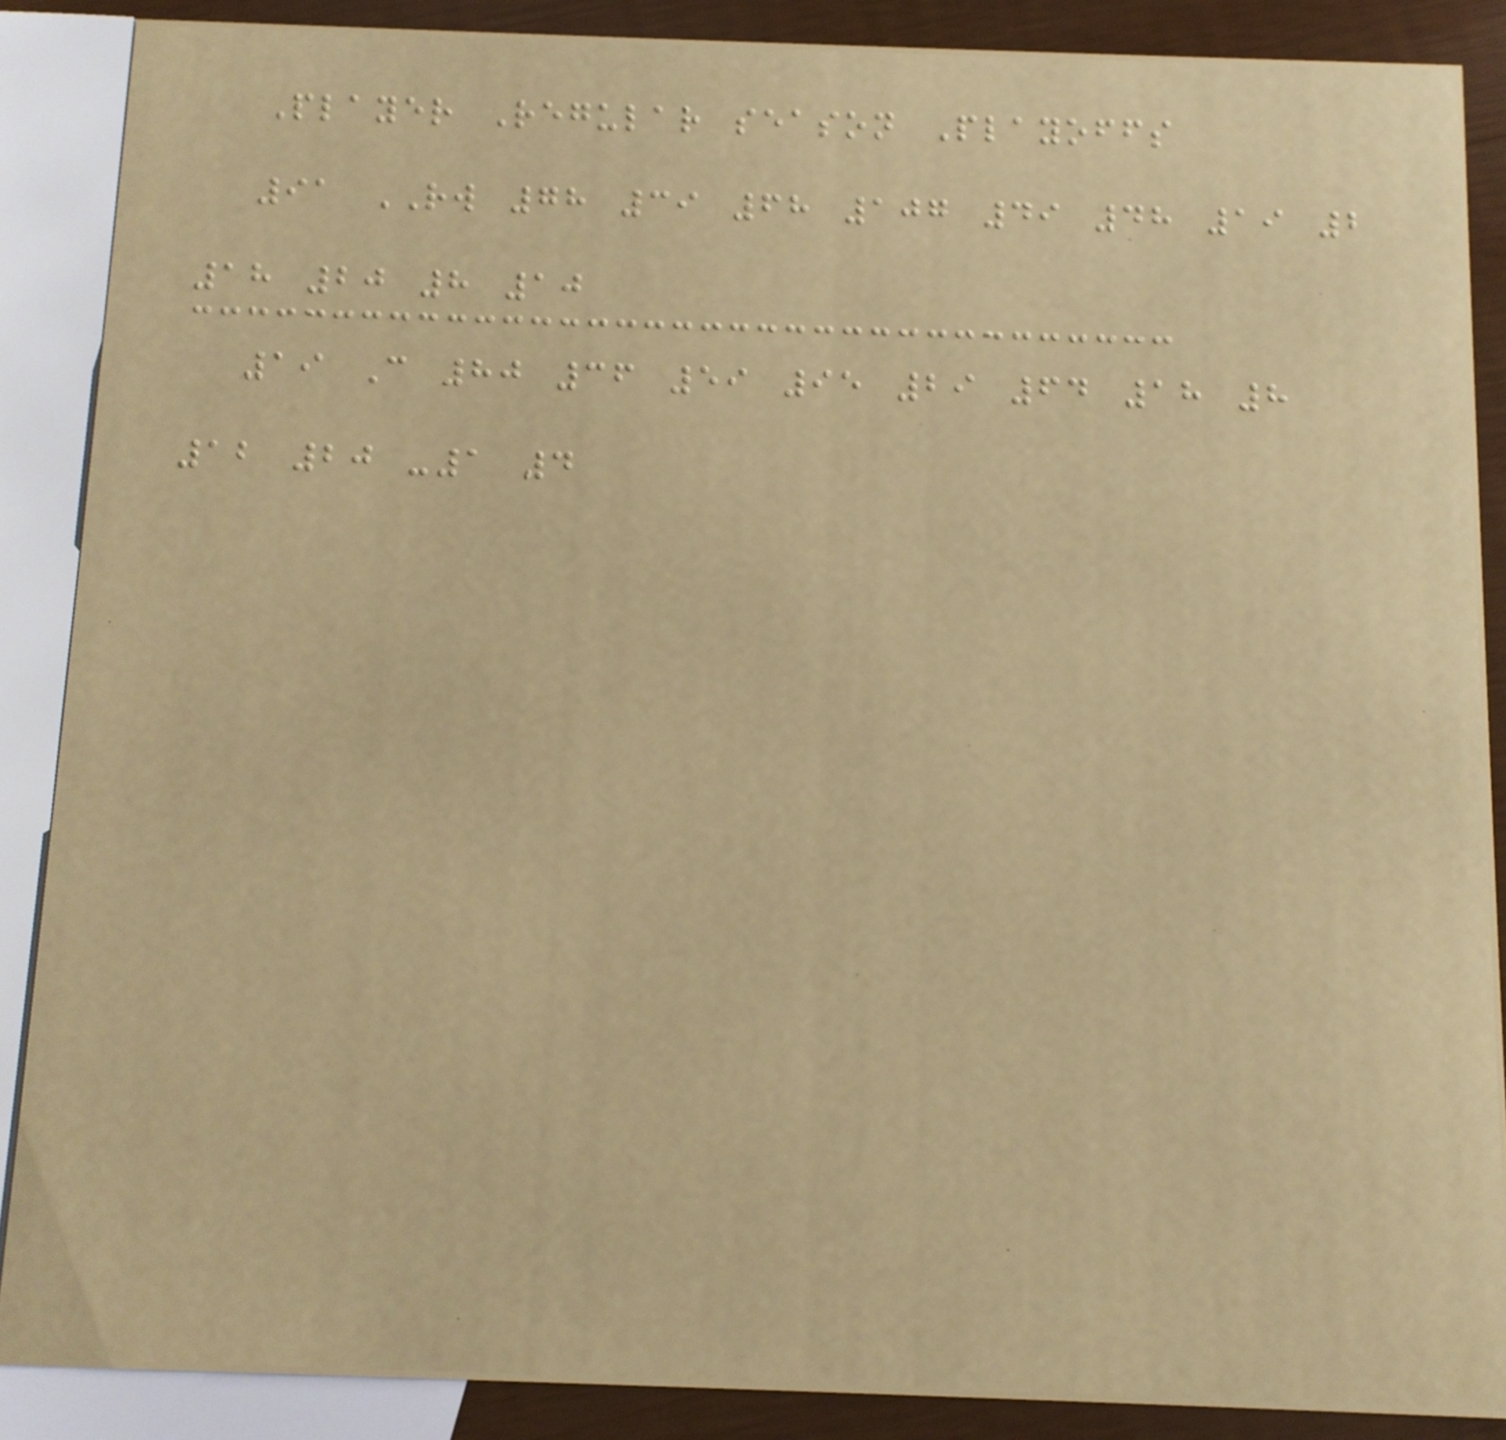Player Regular season Playoffs
91 RW 78 39 68 107 49 48 19 2
18 20 8 10
19 C 80 36 59 95 29 64 18 8
12 20 -1 4
